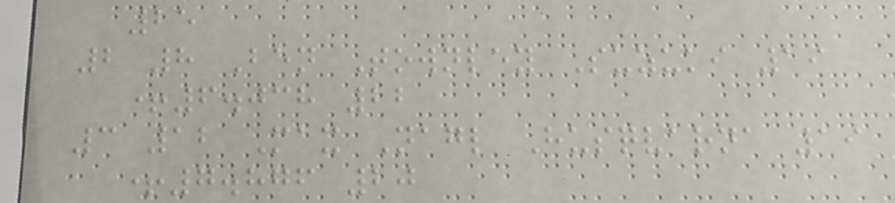25
2 8 Ben Townley Suzuki 19
+6.038 22
3 12 Max Nagl Husqvarna 19
+7.876 20
